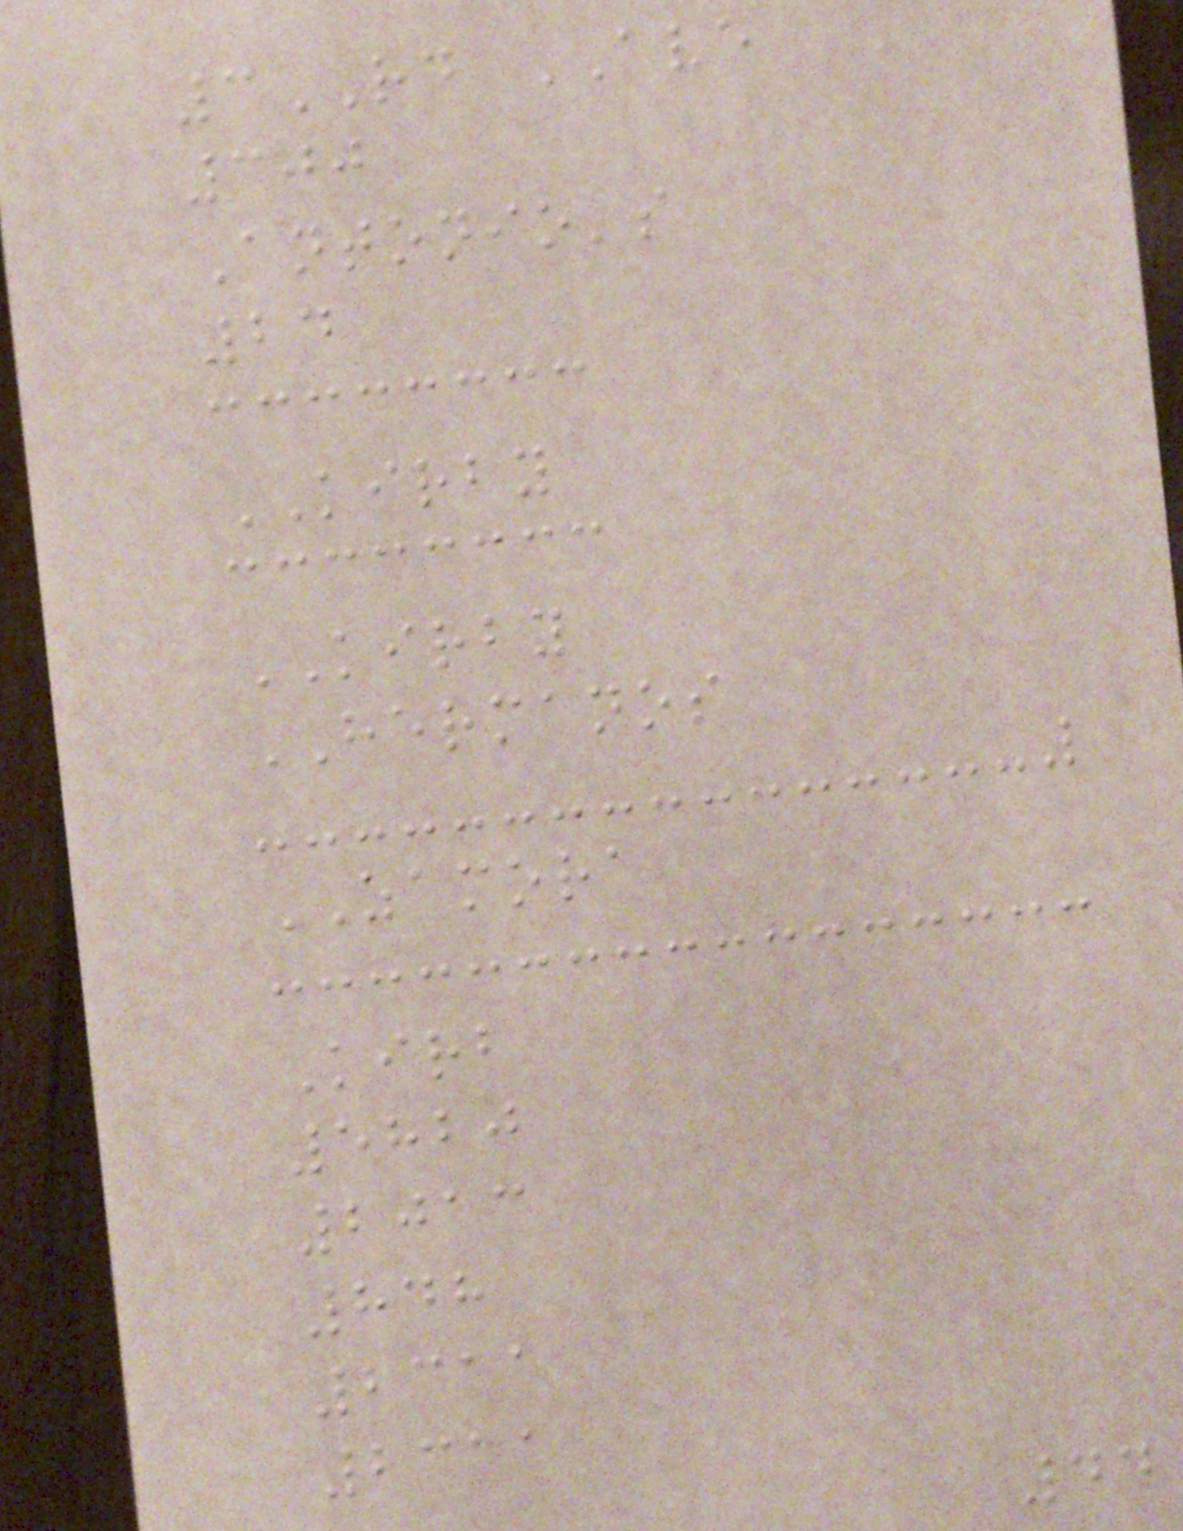3RD AVE
300
Antonio's
24
KIRBY
KIRBY
HERMANOS
ZAMORA
Kirb
5820
2013
848
2311
2311
44
